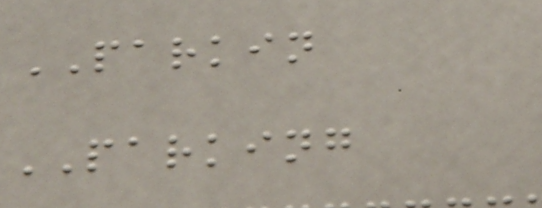PARKIN
PARKING
